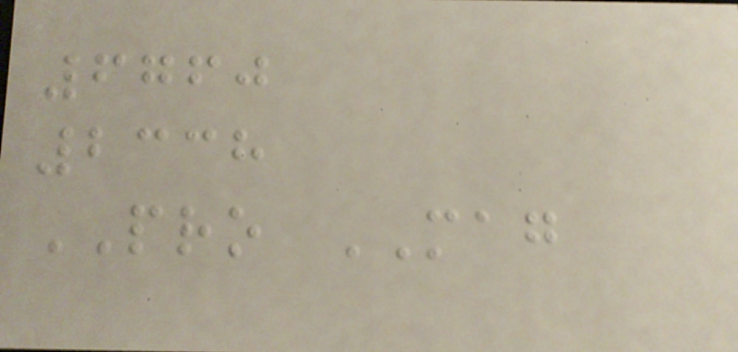6760
2338
PRO MAG
